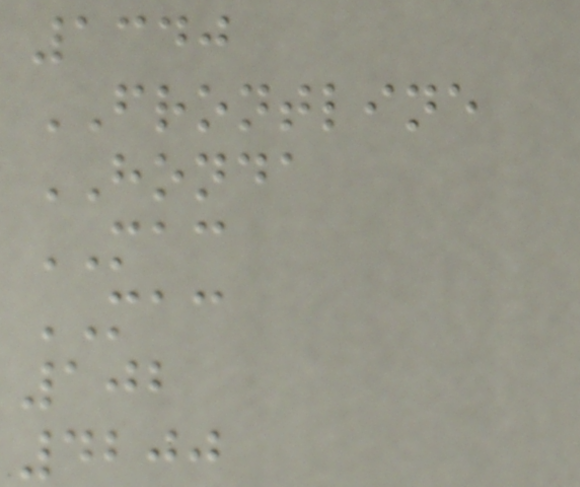1340
FRONTLINE
HONDA
MAC
MAC
102
4200
